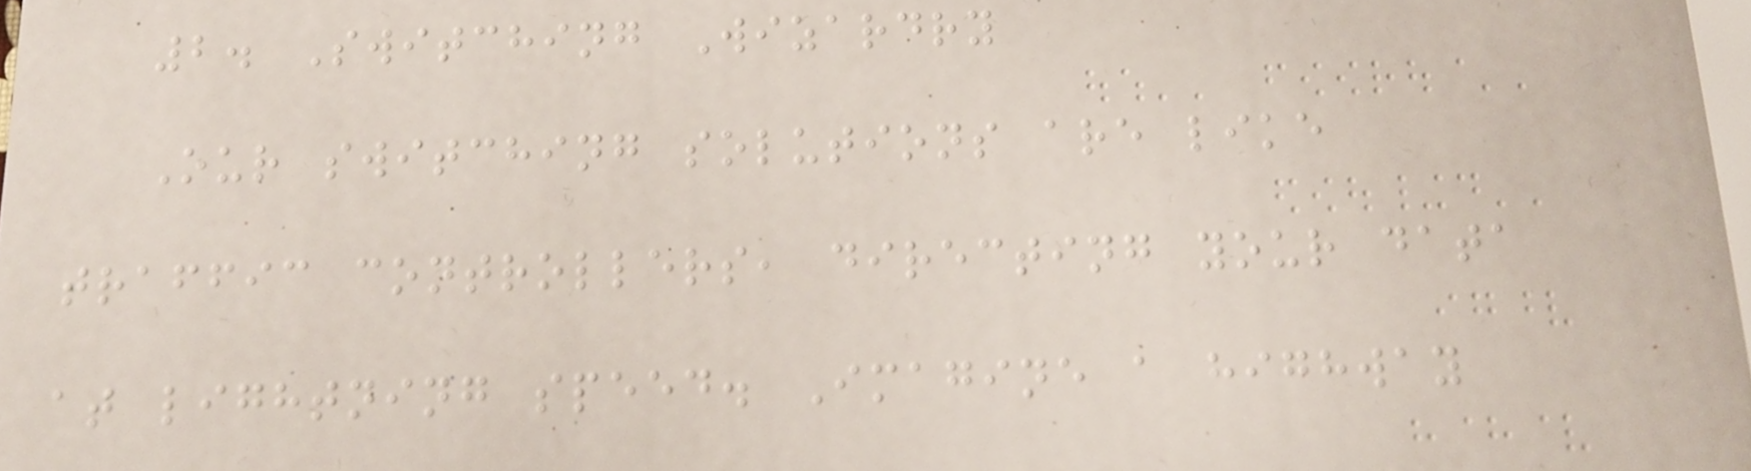2. Switching Wizardry
Our switching solutions are like
traffic controllers, directing your data
at lightning speed. Imagine a highway
